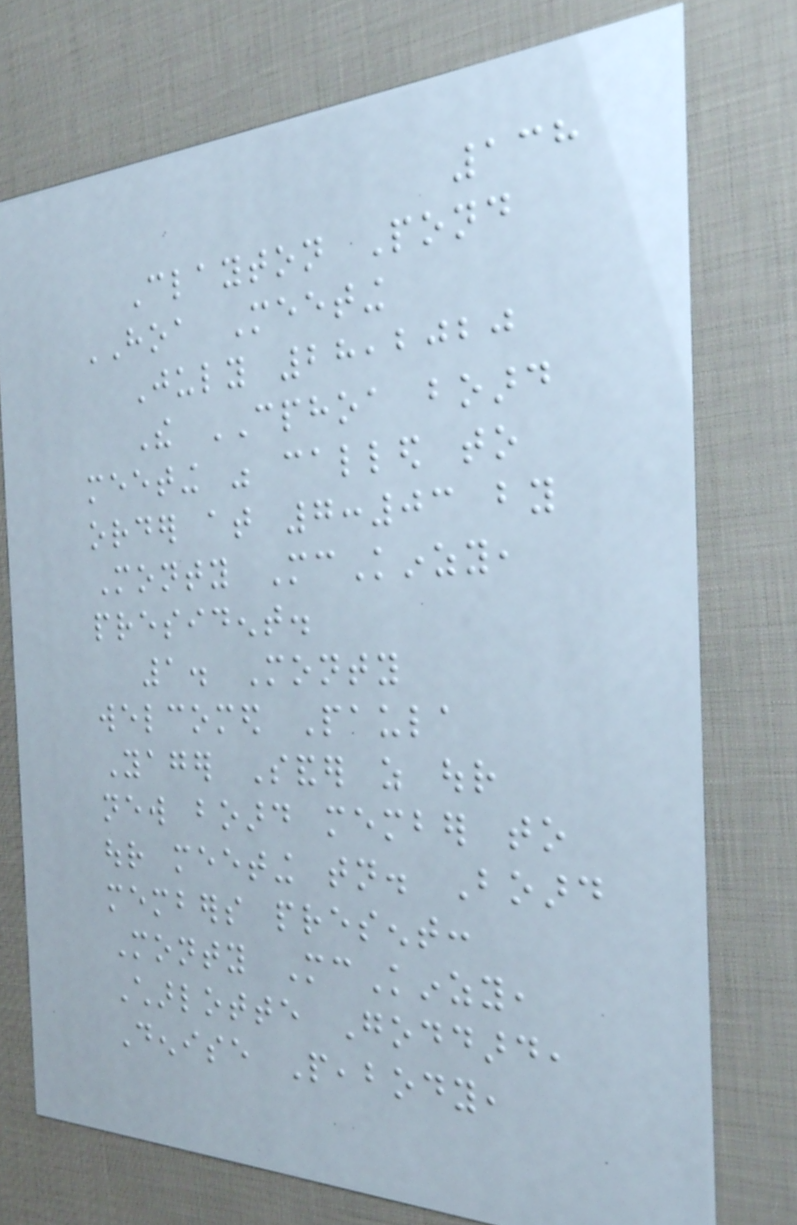138
Clayton Pond
HOA Meeting
July 28,2020
The CPHOA board
meeting was called to
order at 7:03 by
Monty McKinzy,
president.
1. Monty
welcomed Paula
Yager Sander as our
new board member to
our meeting tonight. Board
members present:
Monty McKinzy,
Charlotte Goddard,
Denise Peabody,
